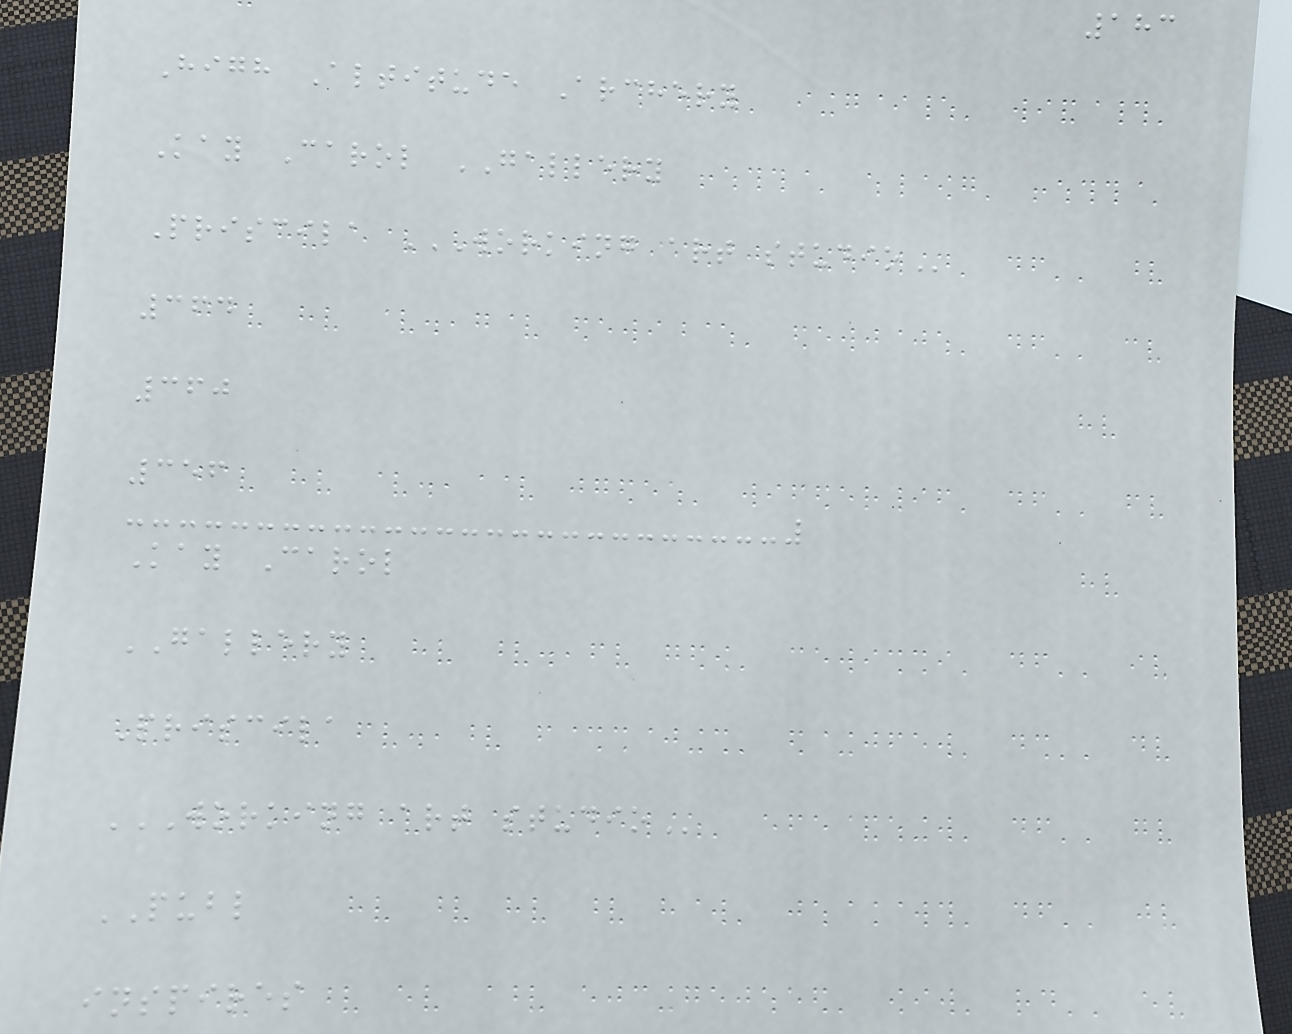183
High Altitude Archery
Kay Carol GALLERY
Priscila WORKING ART STUDIO
364
360
356
Kay Carol
GALLERY
Priscila
WORKING ART STUDIO
PUBL
inspires
